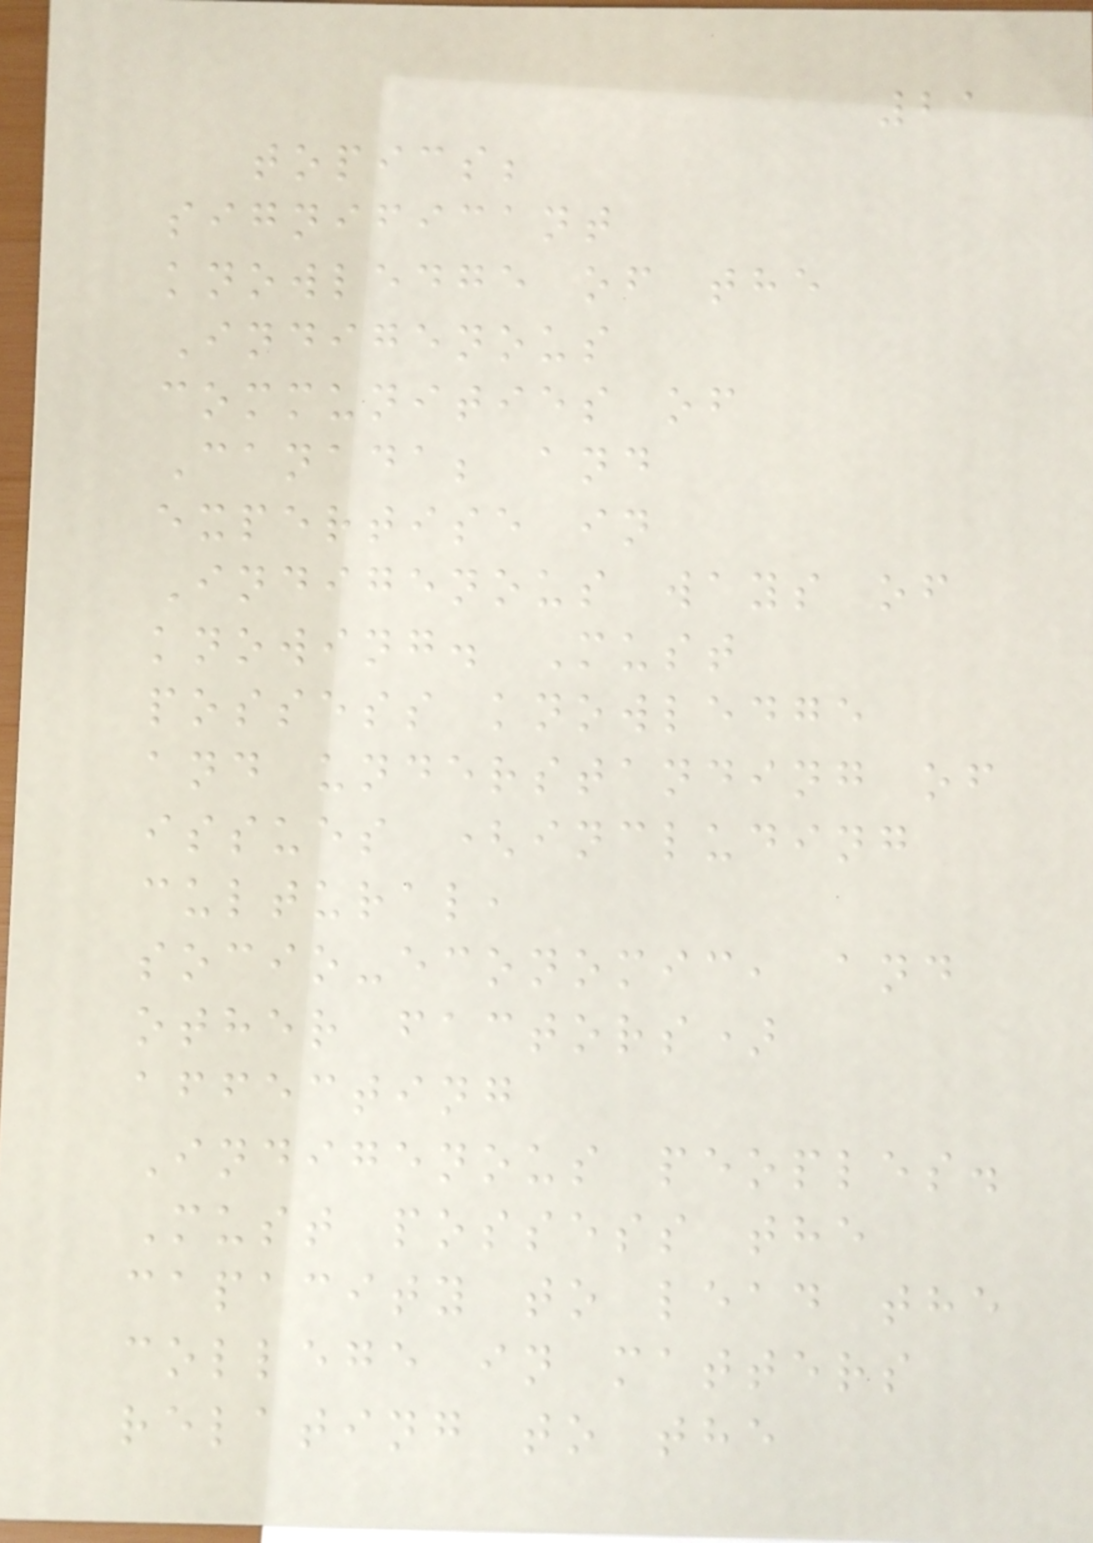21
topics;
significant
knowledge of the
Indigenous
communities of
Canada; and
expertise in
Indigenous ways of
knowing. Must
possess knowledge
and understanding of
issues (including
cultural,
socio-economic, and
other factors)
affecting
Indigenous peoples.
Must possess the
capacity to lead the
college in matters
relating to the
